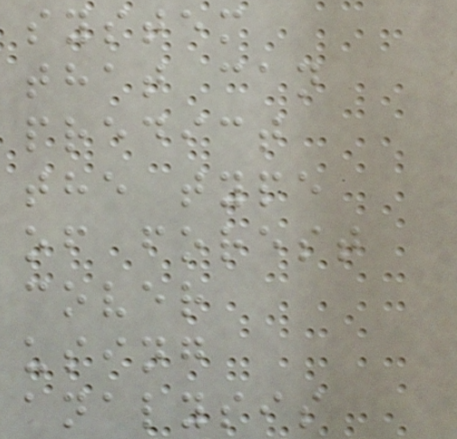system
that can
predict
the type
of forest
cover
using
analysis
